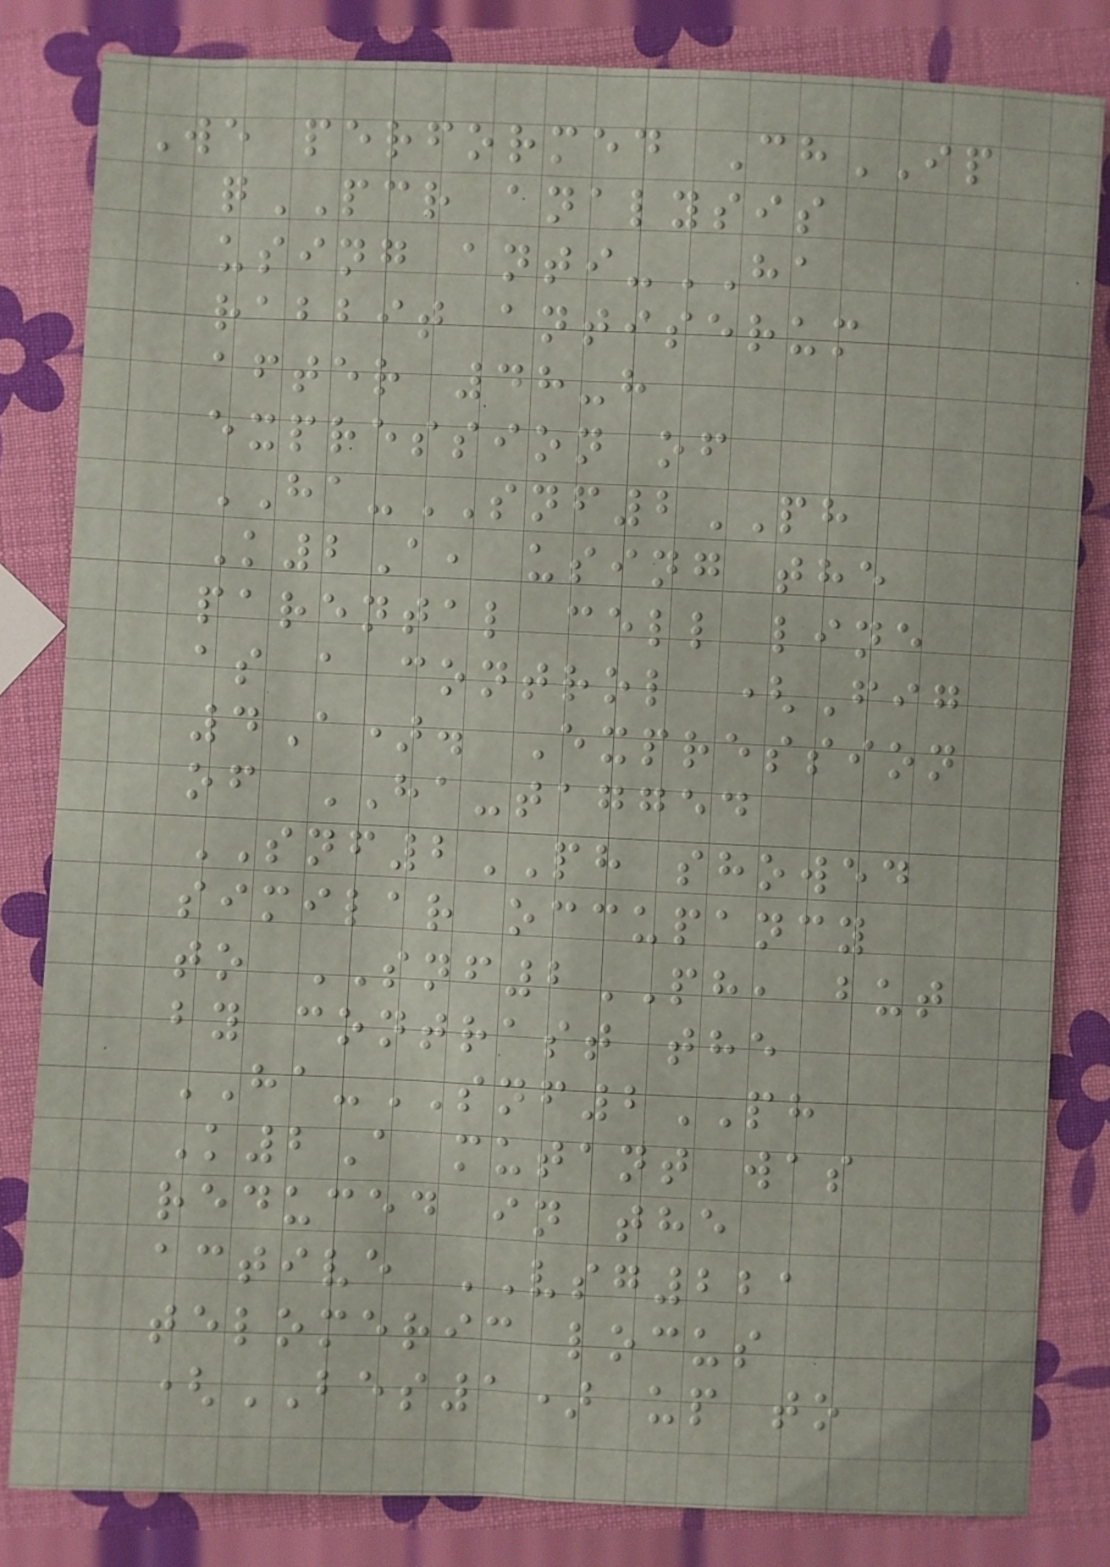We performed ChIP
qPCR analysis
using anti-HA
rabbit antiserum
after 48-h
expression of
HA-SNF2PH
K2A, using the
parental cell line
as a control (Fig
4A). Expression
of HA-tagged
SNF2PH showed
similar occupancy
to SNF2PH, but
by contrast the
HA-SNF2PH
K2A mutant was
reduced in the
active VSG221
telomeric locus
(BES1) up to
